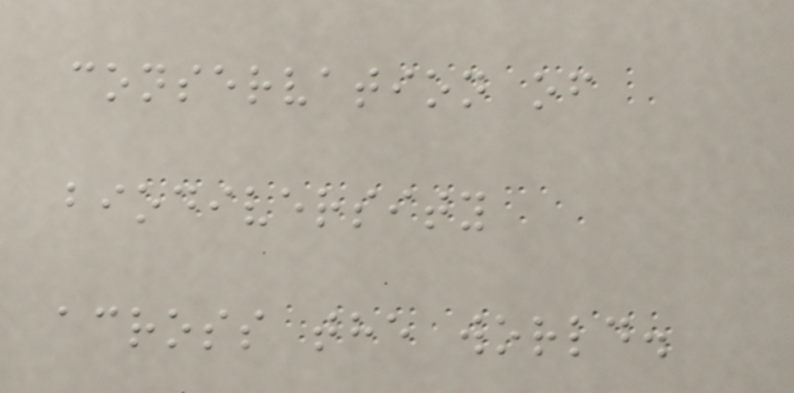conservation of
biodiversity
across the world.
